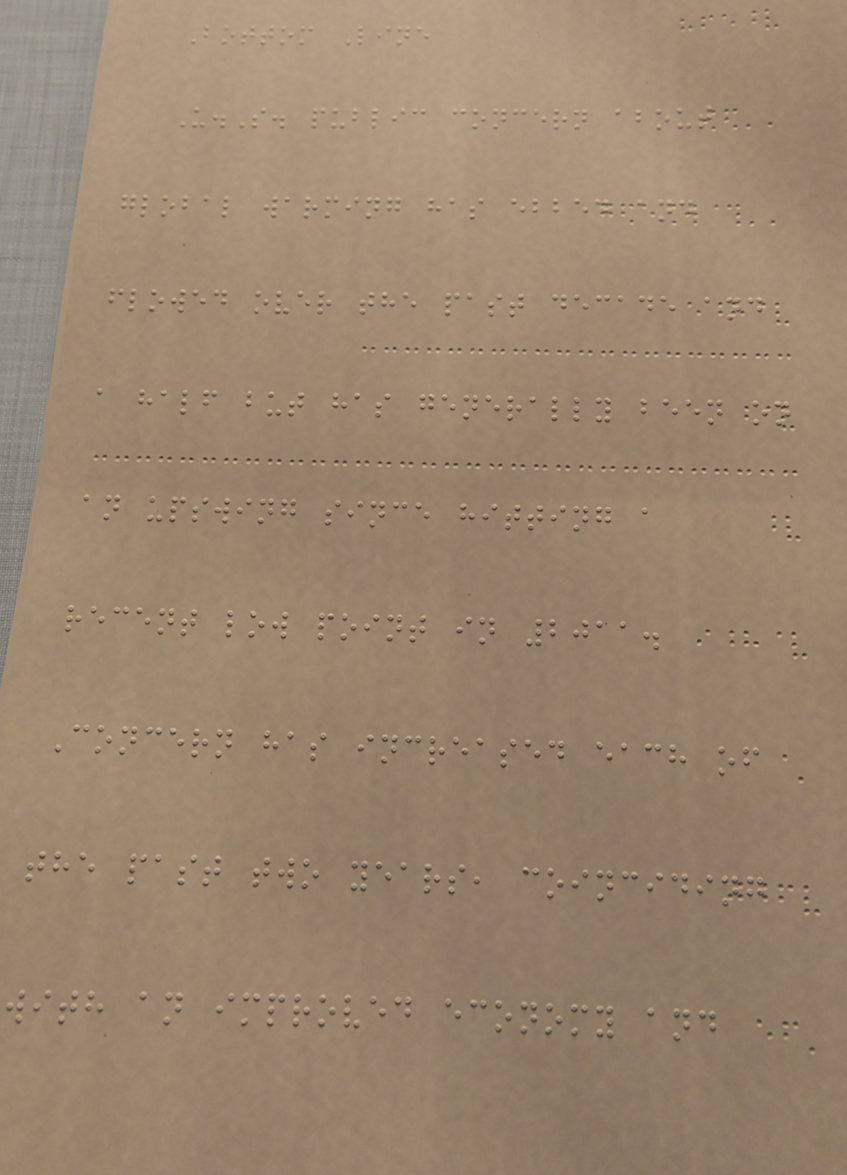Bottom Line
U.S. public concern about
global warming has ebbed and
flowed over the past decade and
a half but has generally been on
an upswing since hitting a
recent low point in 2011.
Concern has increased each of
the past two years, coinciding
with an improved economy and
